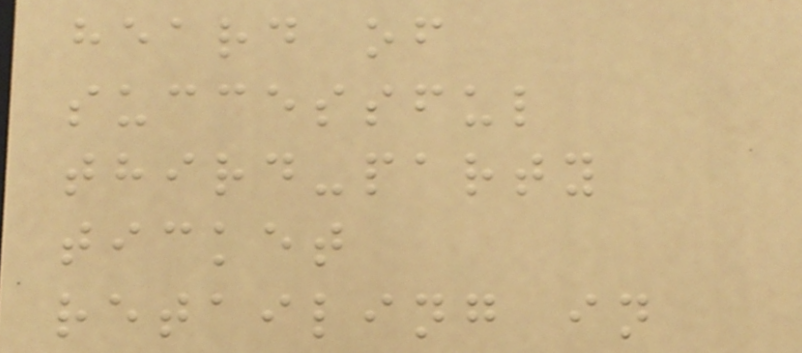heard of
successful
third-party
ticket
retailing in
